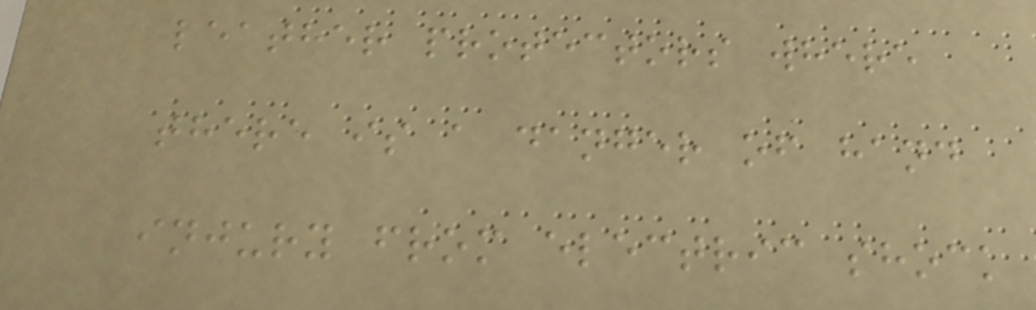leather protectors where
there is a danger of hand
injury from electric shock
